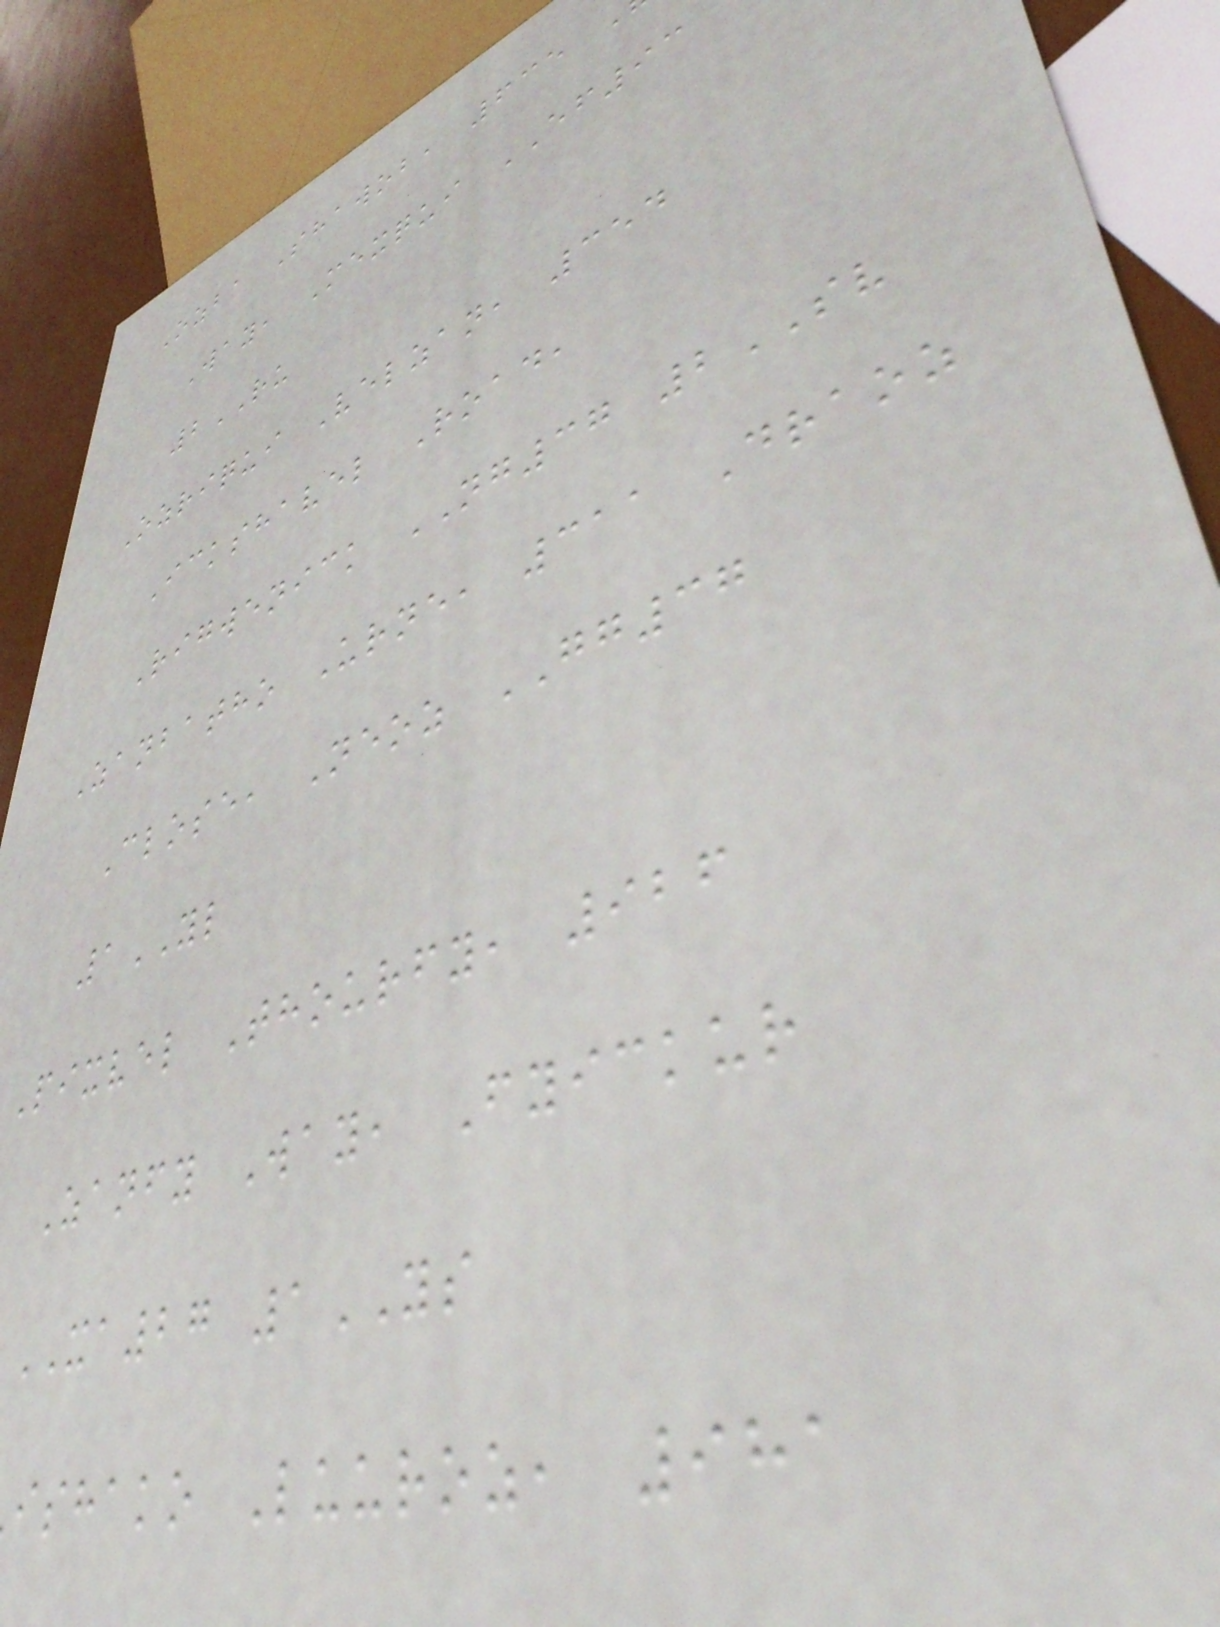Ozba Shawob, 635
Way, Mexqui EF93
2RU
Ozriqui Velzan, 354
Ickshavel Road,
Rigwenick NG37 2SV
Zanbatho Urne, 311 Draoz
Close, Neoz GG37
1YL
Pixvel Thourfy, 926
Zanfy Way, Fyickur
XA27 1YS
ishako Luuroz, 981
